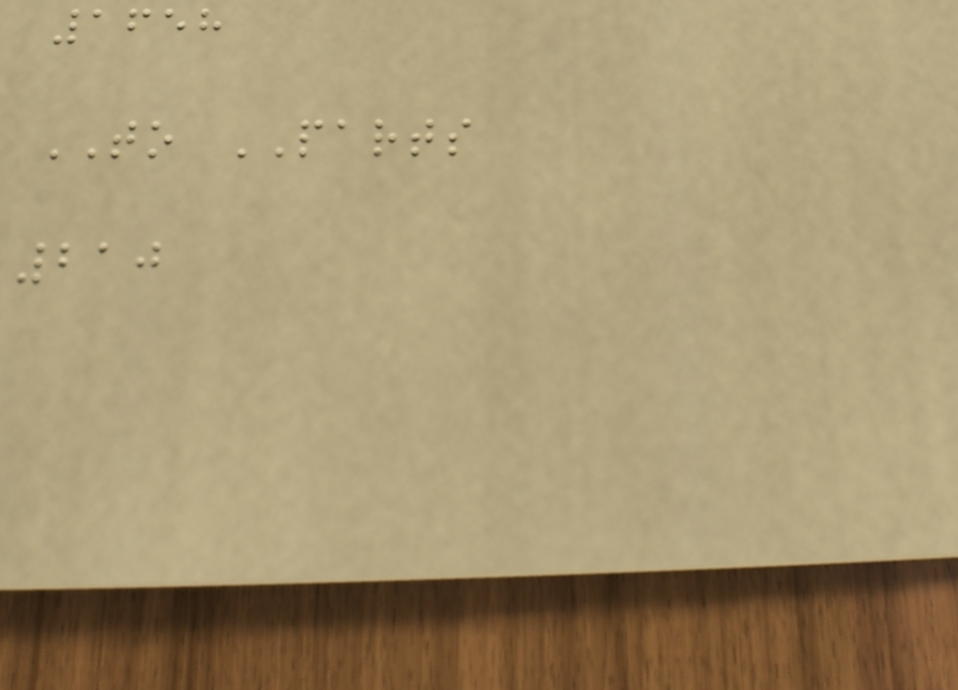1658
TO PARTS
210
